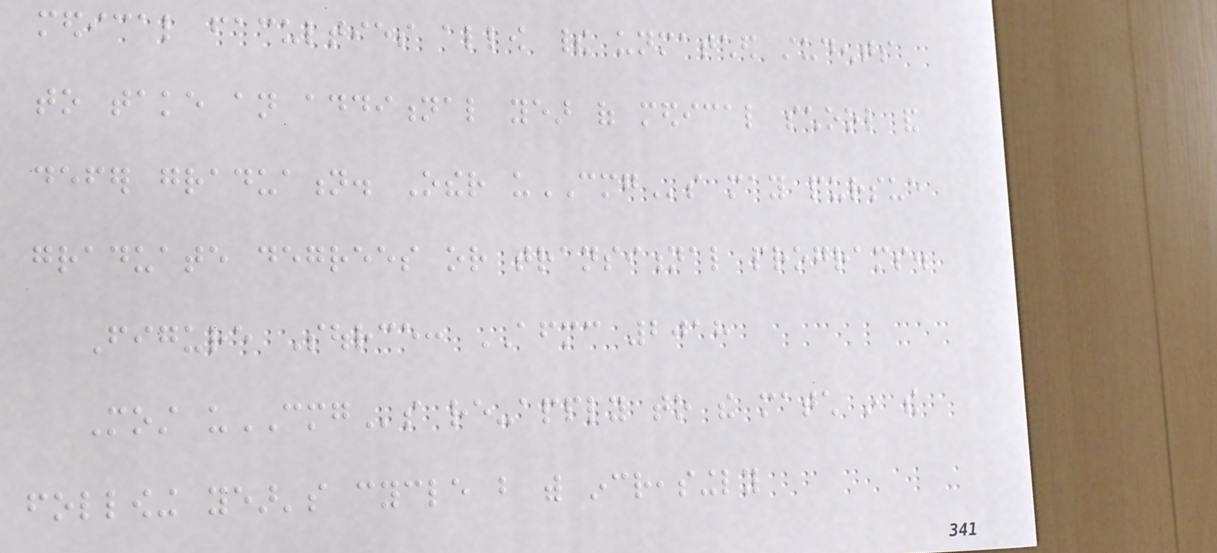medical faculties allow their unmatched students
to take an additional year of medical school and
defer graduation. Other uCMGs may pursue
graduate degrees or transitional programs.
Figure Source: AFMC 2018
Most uCMGs re-apply to the match in the
following year's cycle but with increasingly
